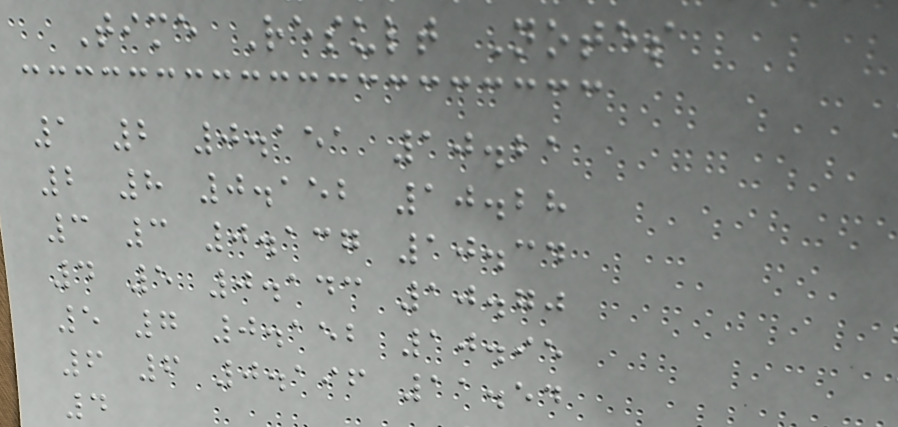Time Result Notes
1 2 0.151 10.21
2 8 0.152 10.28
3 3 0.137 10.34
4 5 0.143 10.70
5 7 0.152 10.95
6 6 0.196 11.54
4
